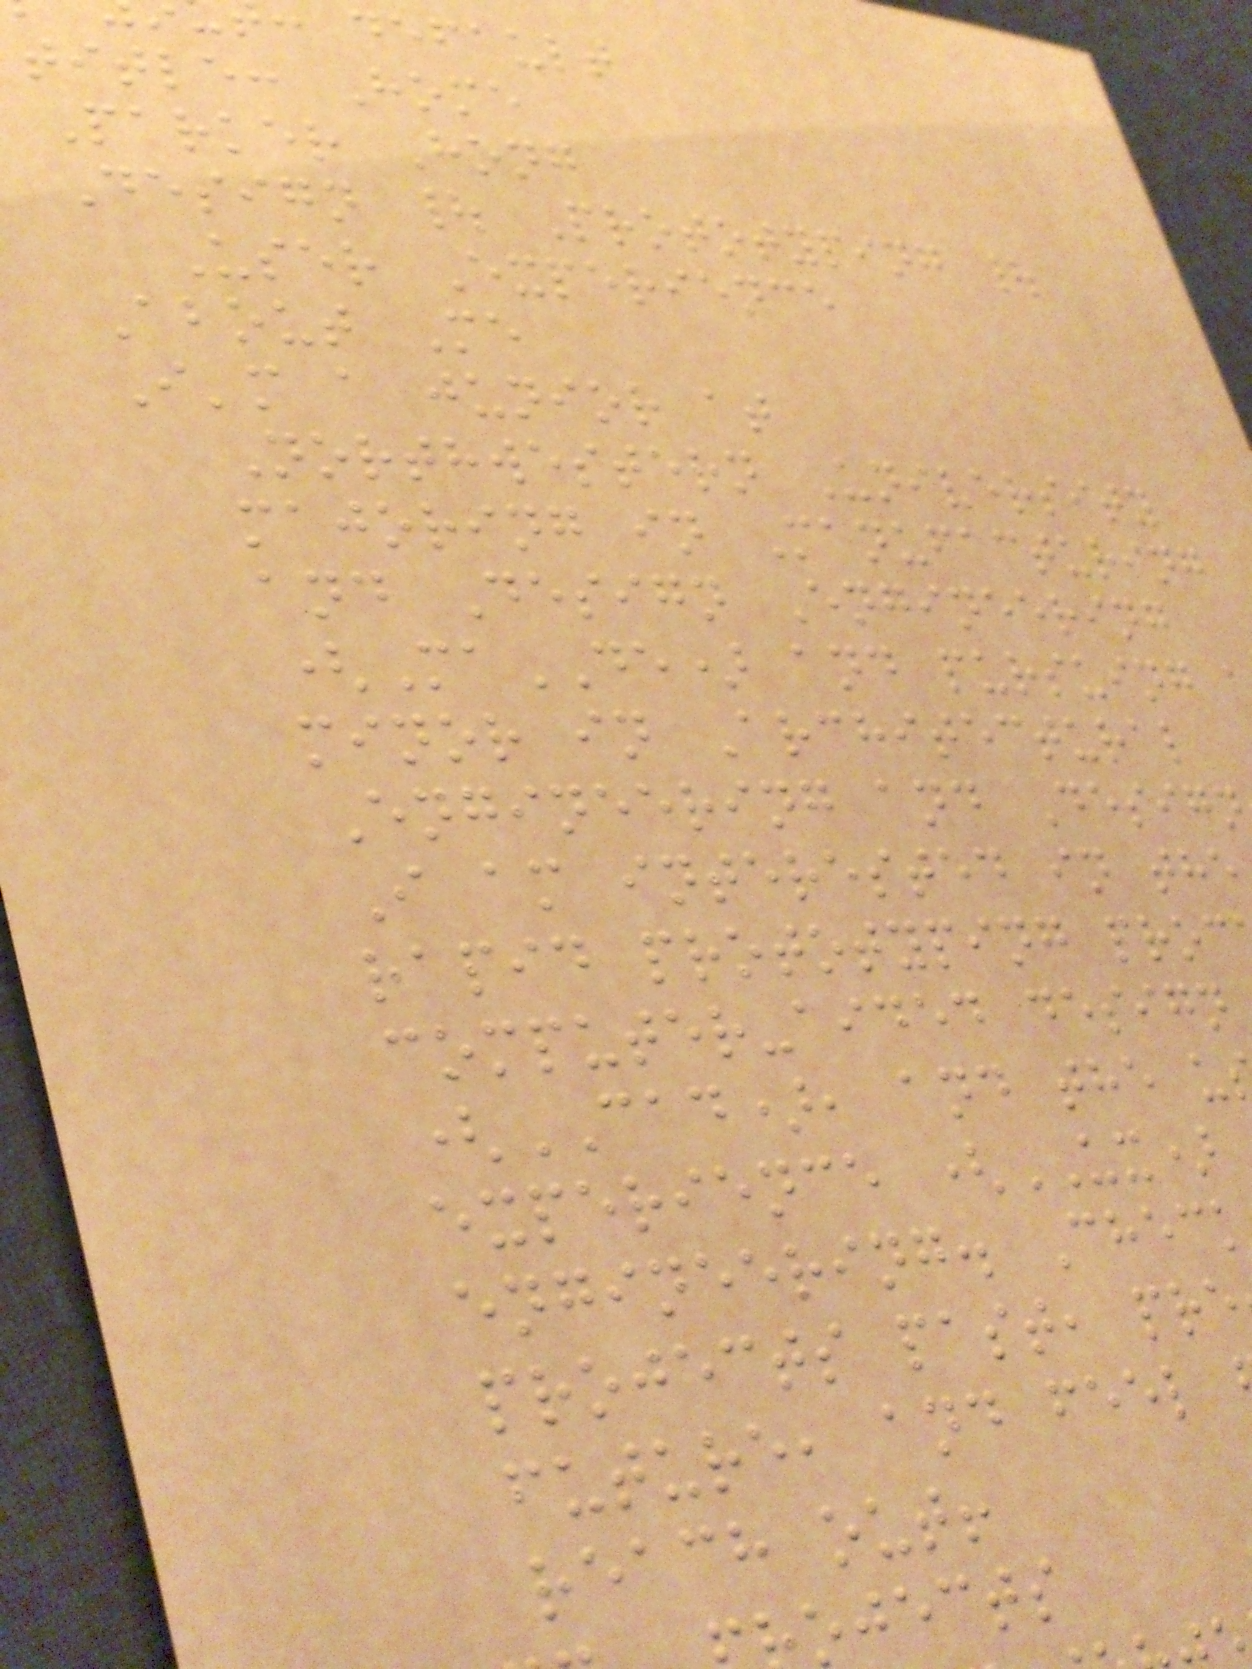default
title: Home
Parker Hong
Design | Prototyping |
User Experience
About Me
I'm a junior at
Northwestern University
majoring in Manufacturing
and Design Engineering
(MaDE) and pursuing
minor in Architectural
Engineering and Design
I am interested in the
rapid prototyping proc
computer-aided design
(CAD), and the u
experience (UX)
engineering. Check
projects past, pre
future, and feel
reach out!
ojects
